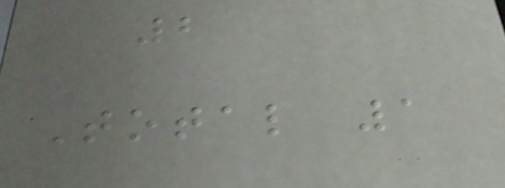2
Total 1
